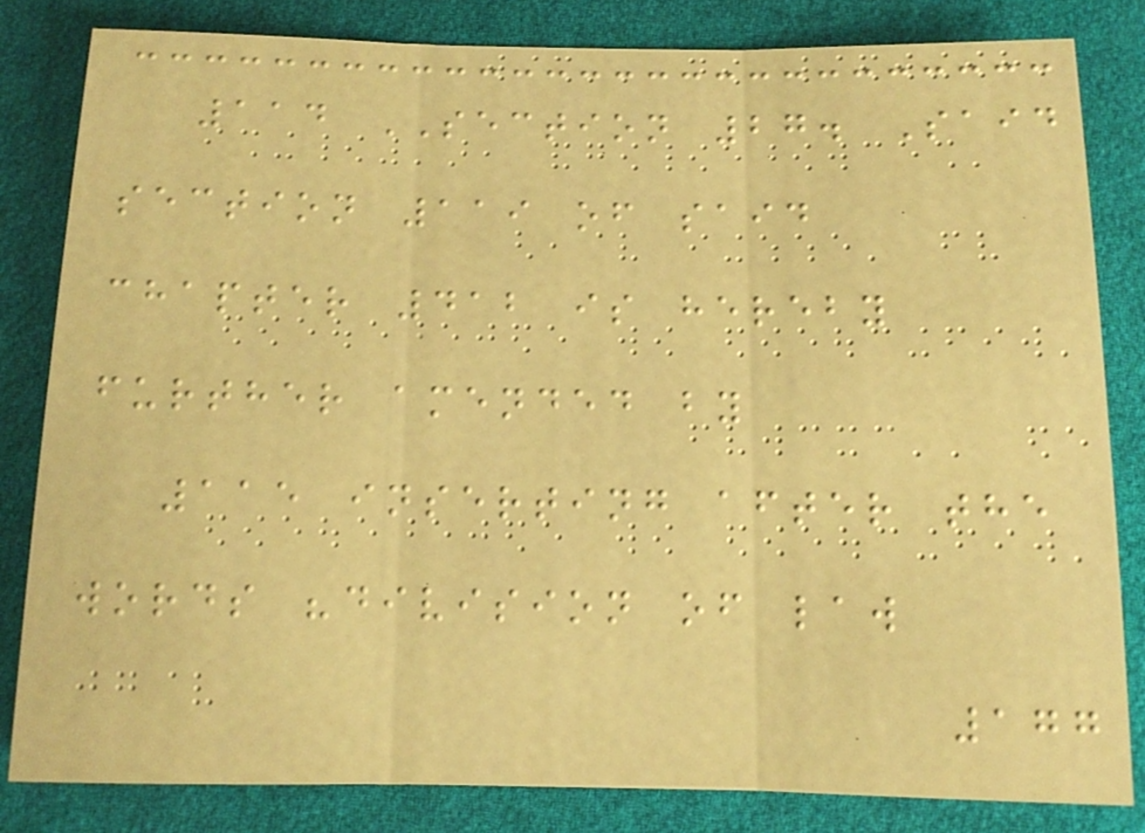114 SECTION 27. Said
section 119 of said
chapter 412 is hereby
further amended by
115 inserting after the
words "division of law
177
